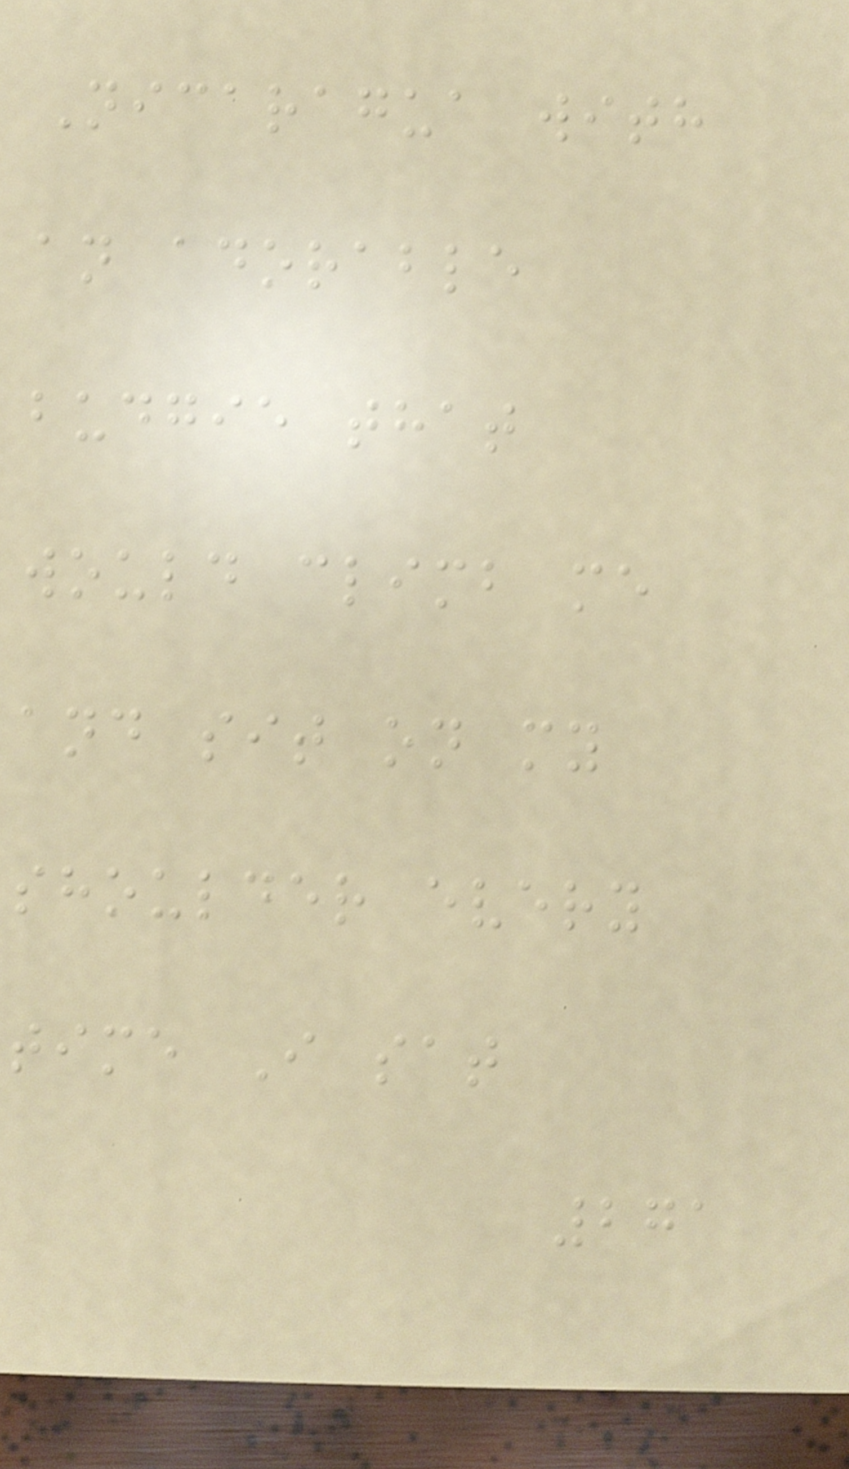Nicaragua with
an adorable
budgie that
would climb me
and sit on my
shoulder every
time I sat
271
